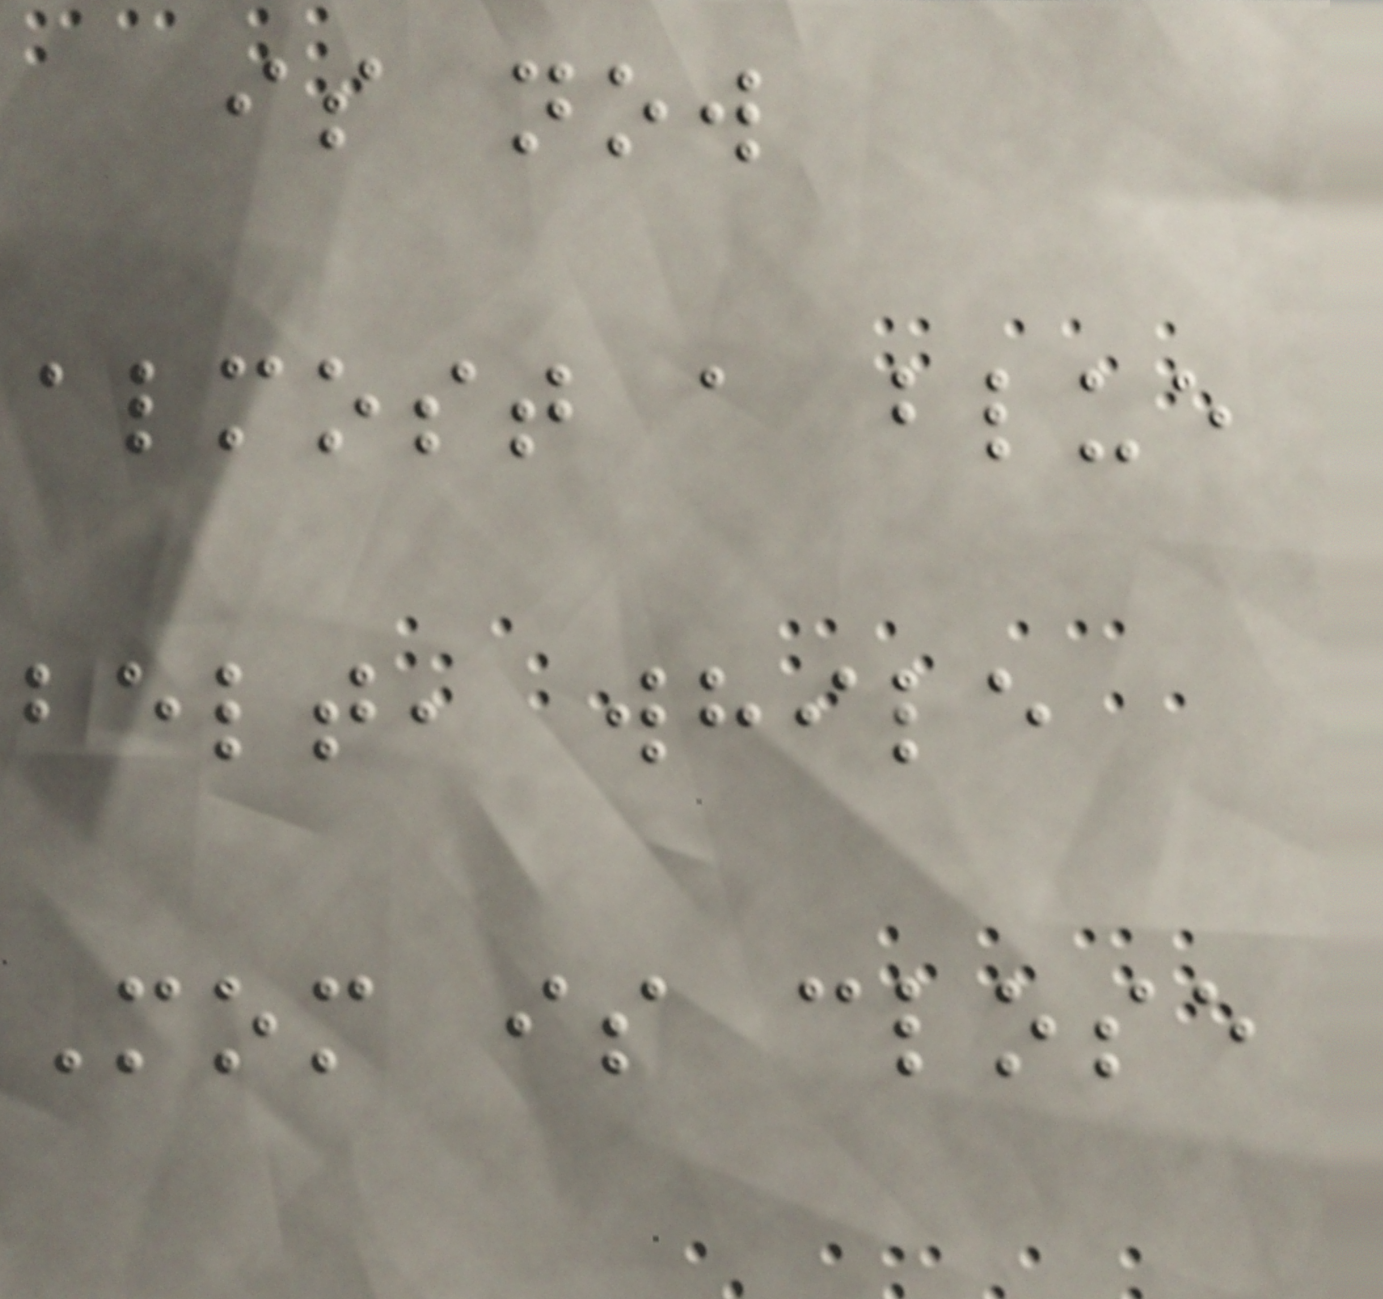is now
almost a blue
belt, while
Mom is close
